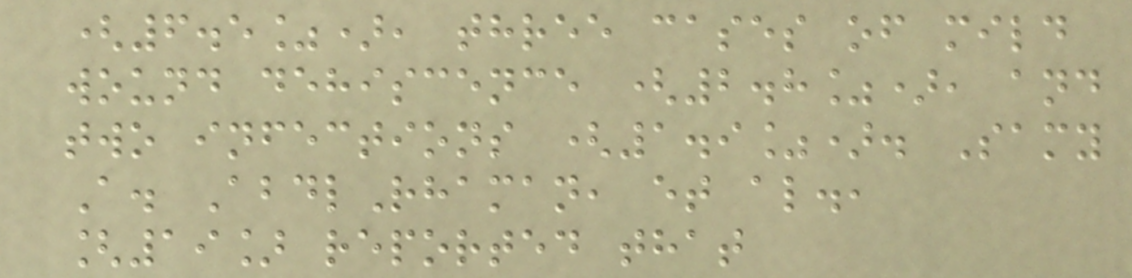(6.5%), three cases of mild
wound dehiscence (2.8%), and
two infections (1.9%). Samy
A. AbdlRhaman, et al.,
[19] reported that
